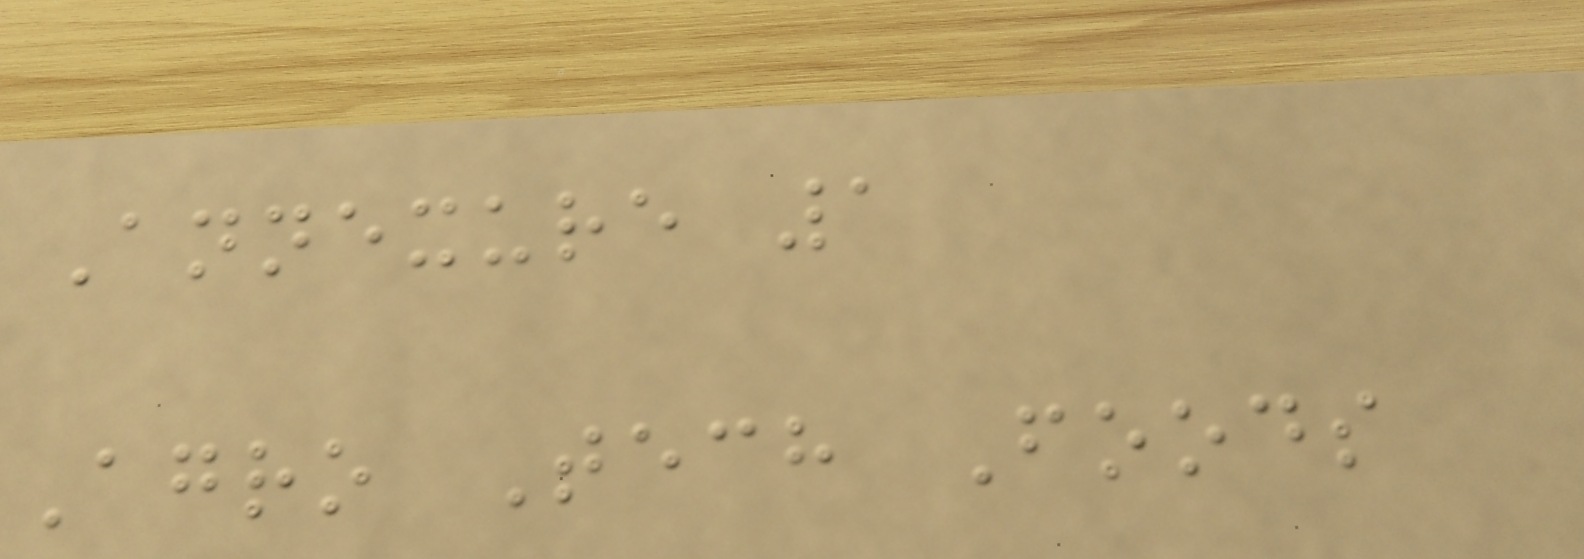Annexure 1
Agro Tech Foods
